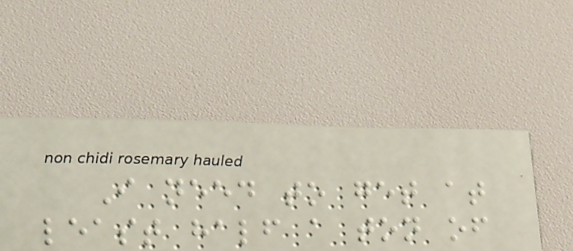I need to get at
least half a ton of
